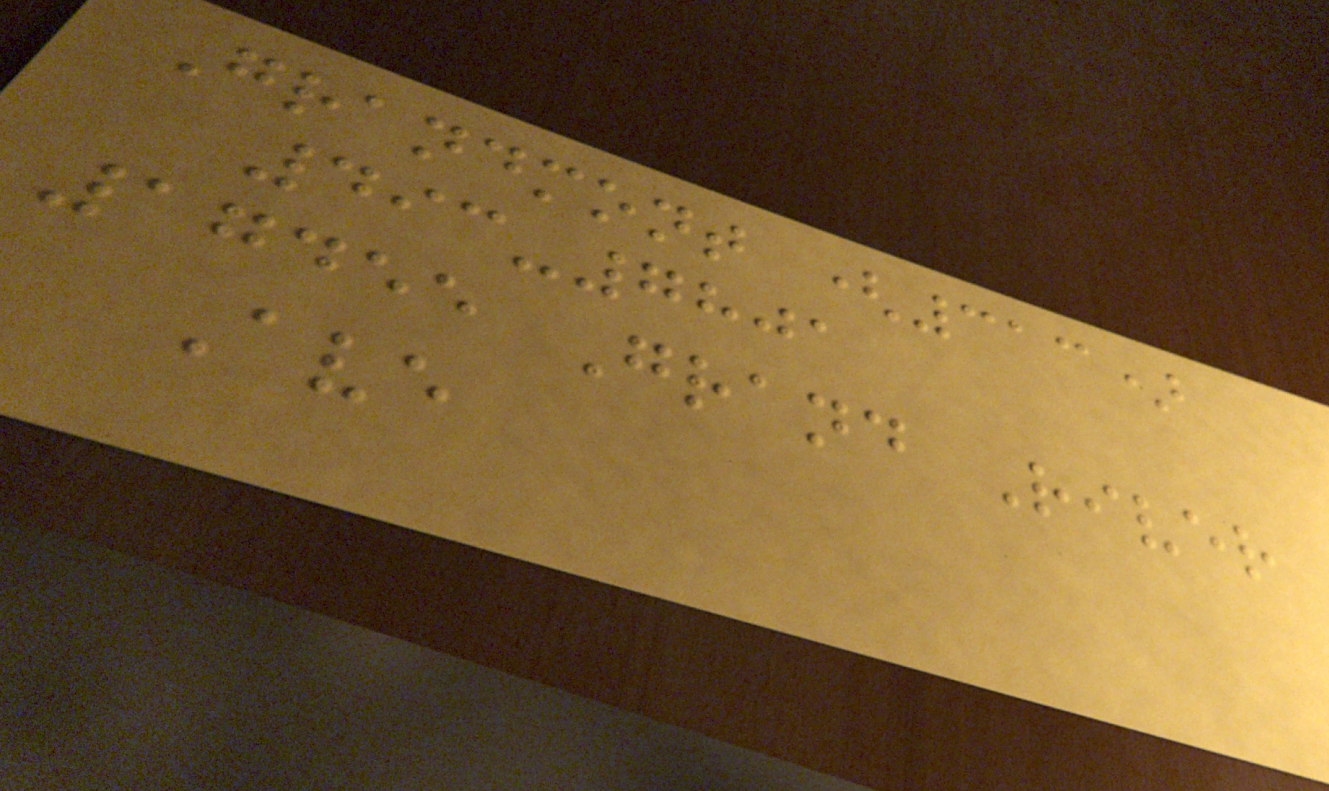Grandmont (313)
493-7801
17455 Grand River
Ave
